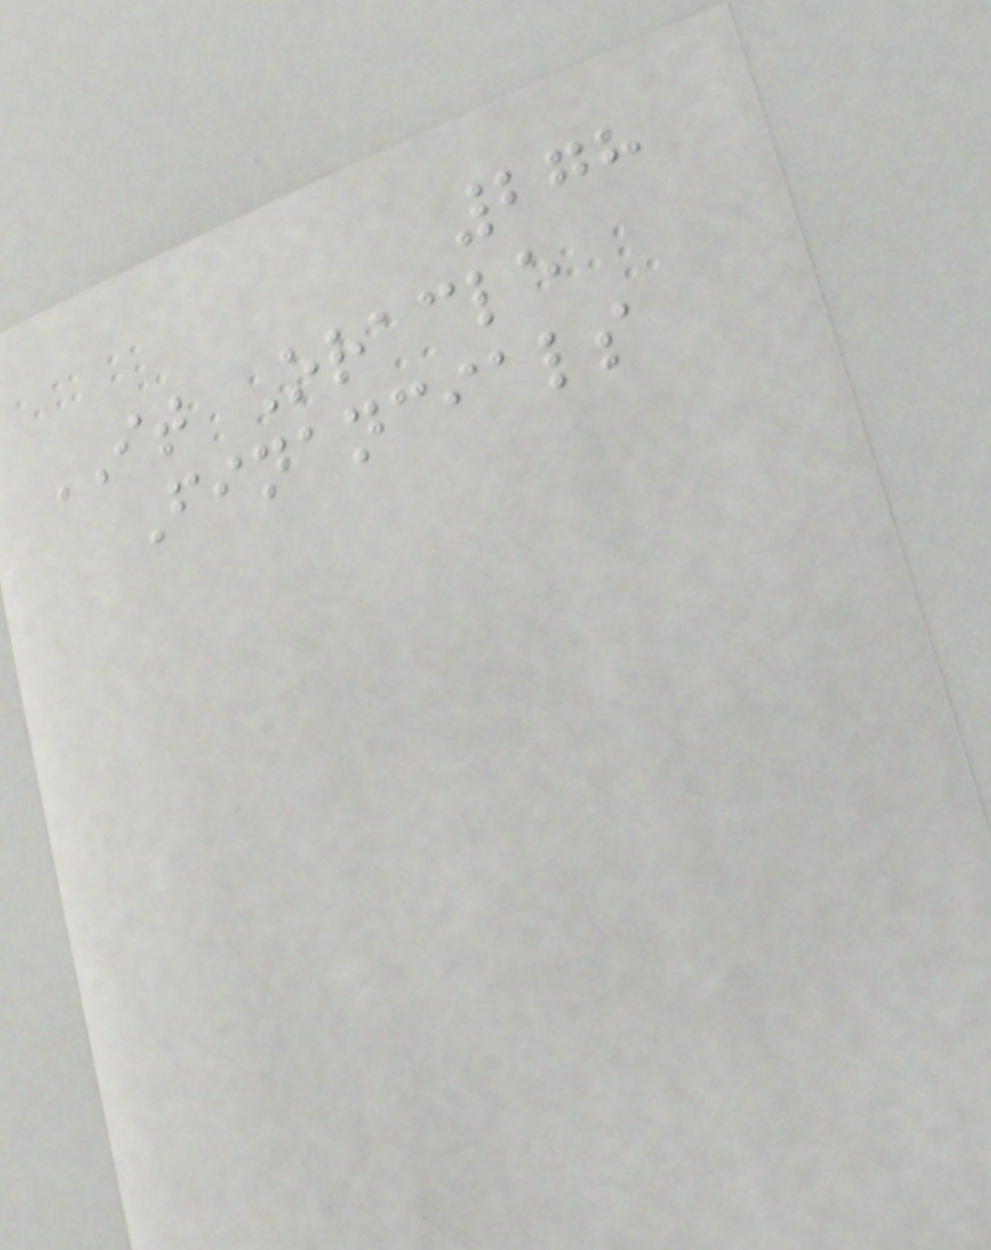278
IT Oracle
Financials
